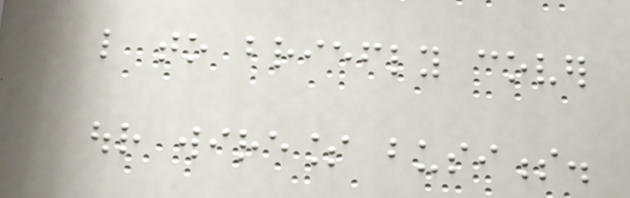like to briefly cover
our wireless business.
